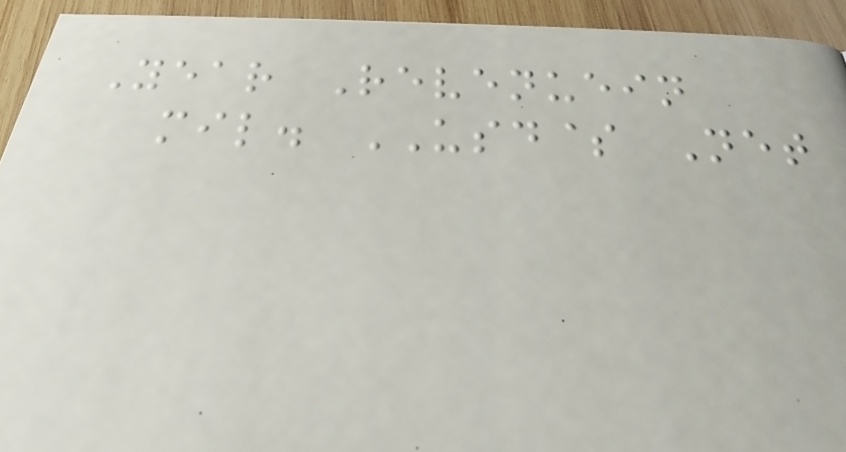Year Revenuein
mil. USD$ Net
